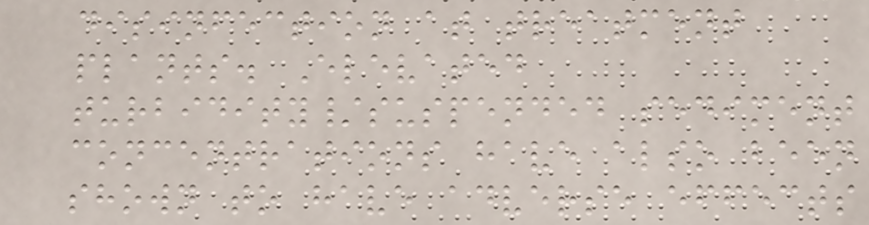disinfection at treatment
plants. Elevated
turbidity/suspended sediment
concentrations have also been
shown to have adverse effects
